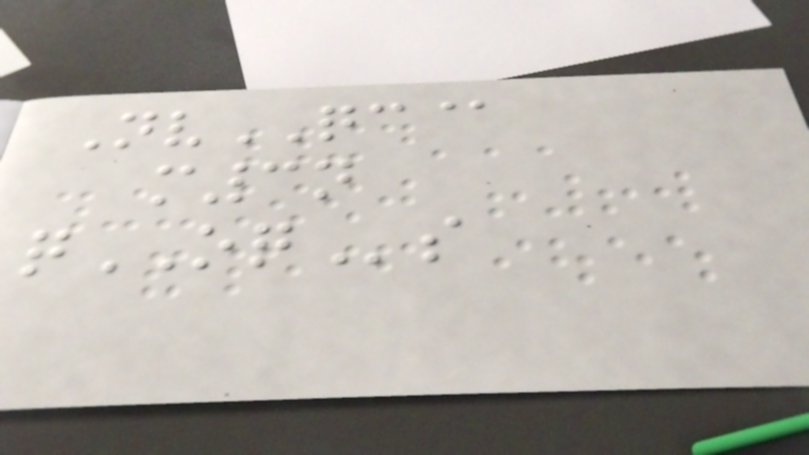NvQC@
m3n
qOQs
